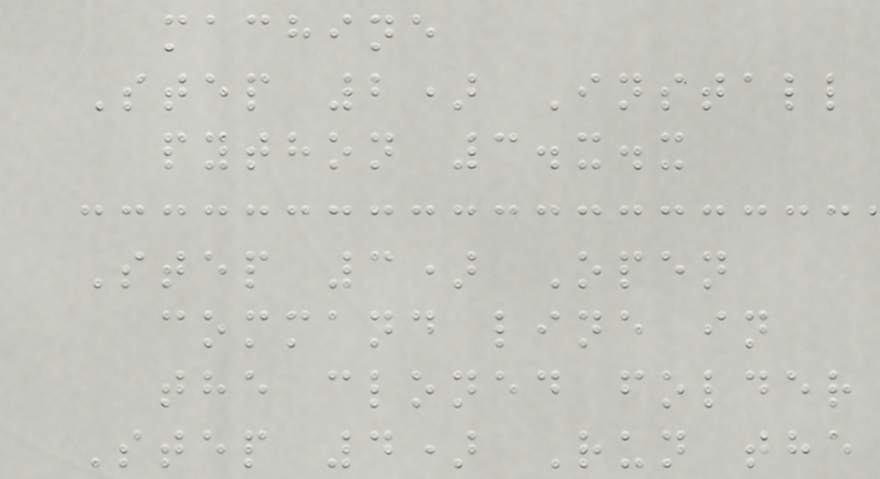machine
Step 2) Install
python 3.x.x
Step 3) Open
command line in
the cloned folder
Step 4) Run the
